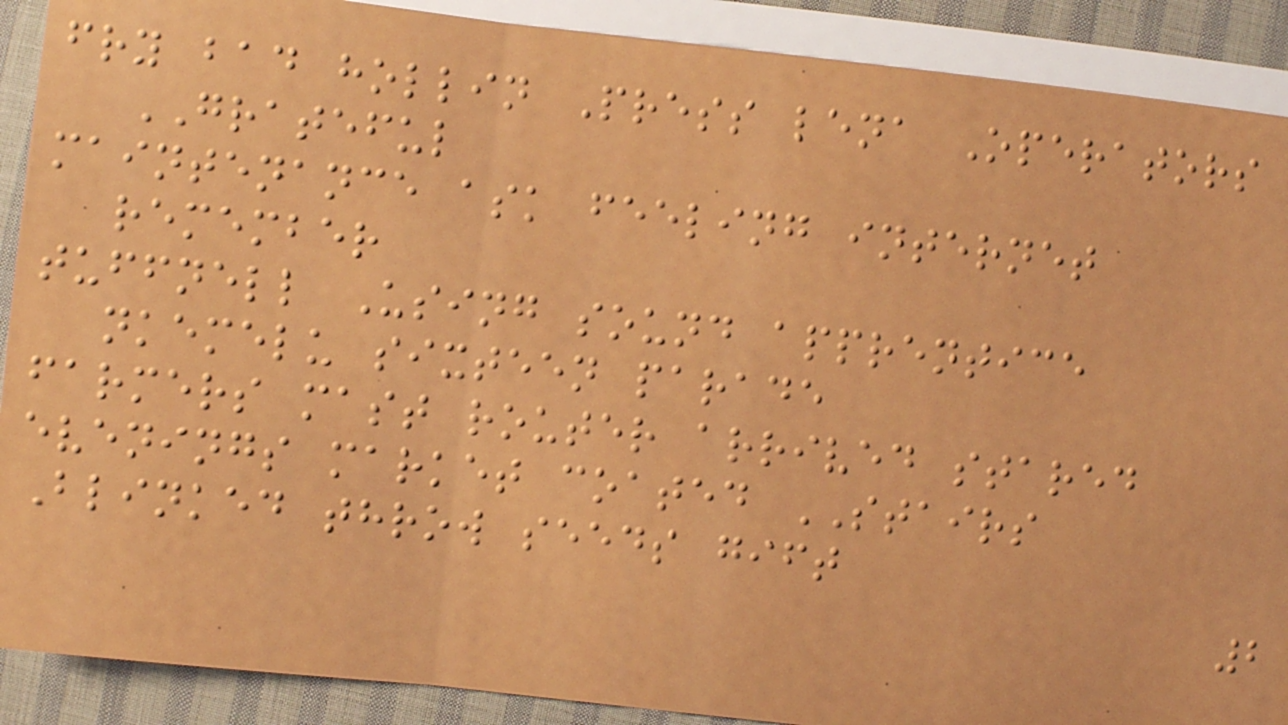fry bad hollin Press lena Operators
GRATEFUL
maintenance ask feeling internet
remember
tuffnell Using sound apprentice
nkemelu sixteen parade
farmers mast router arrived stared
evenings market coated STAIRS
Blinked throw seeds gift
2
